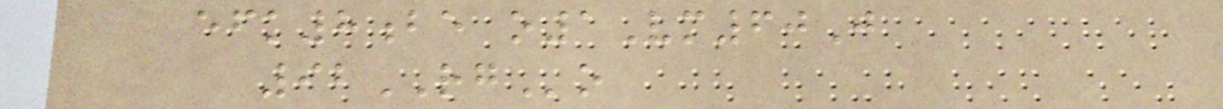efk8be o1Vm60J
92RGo
